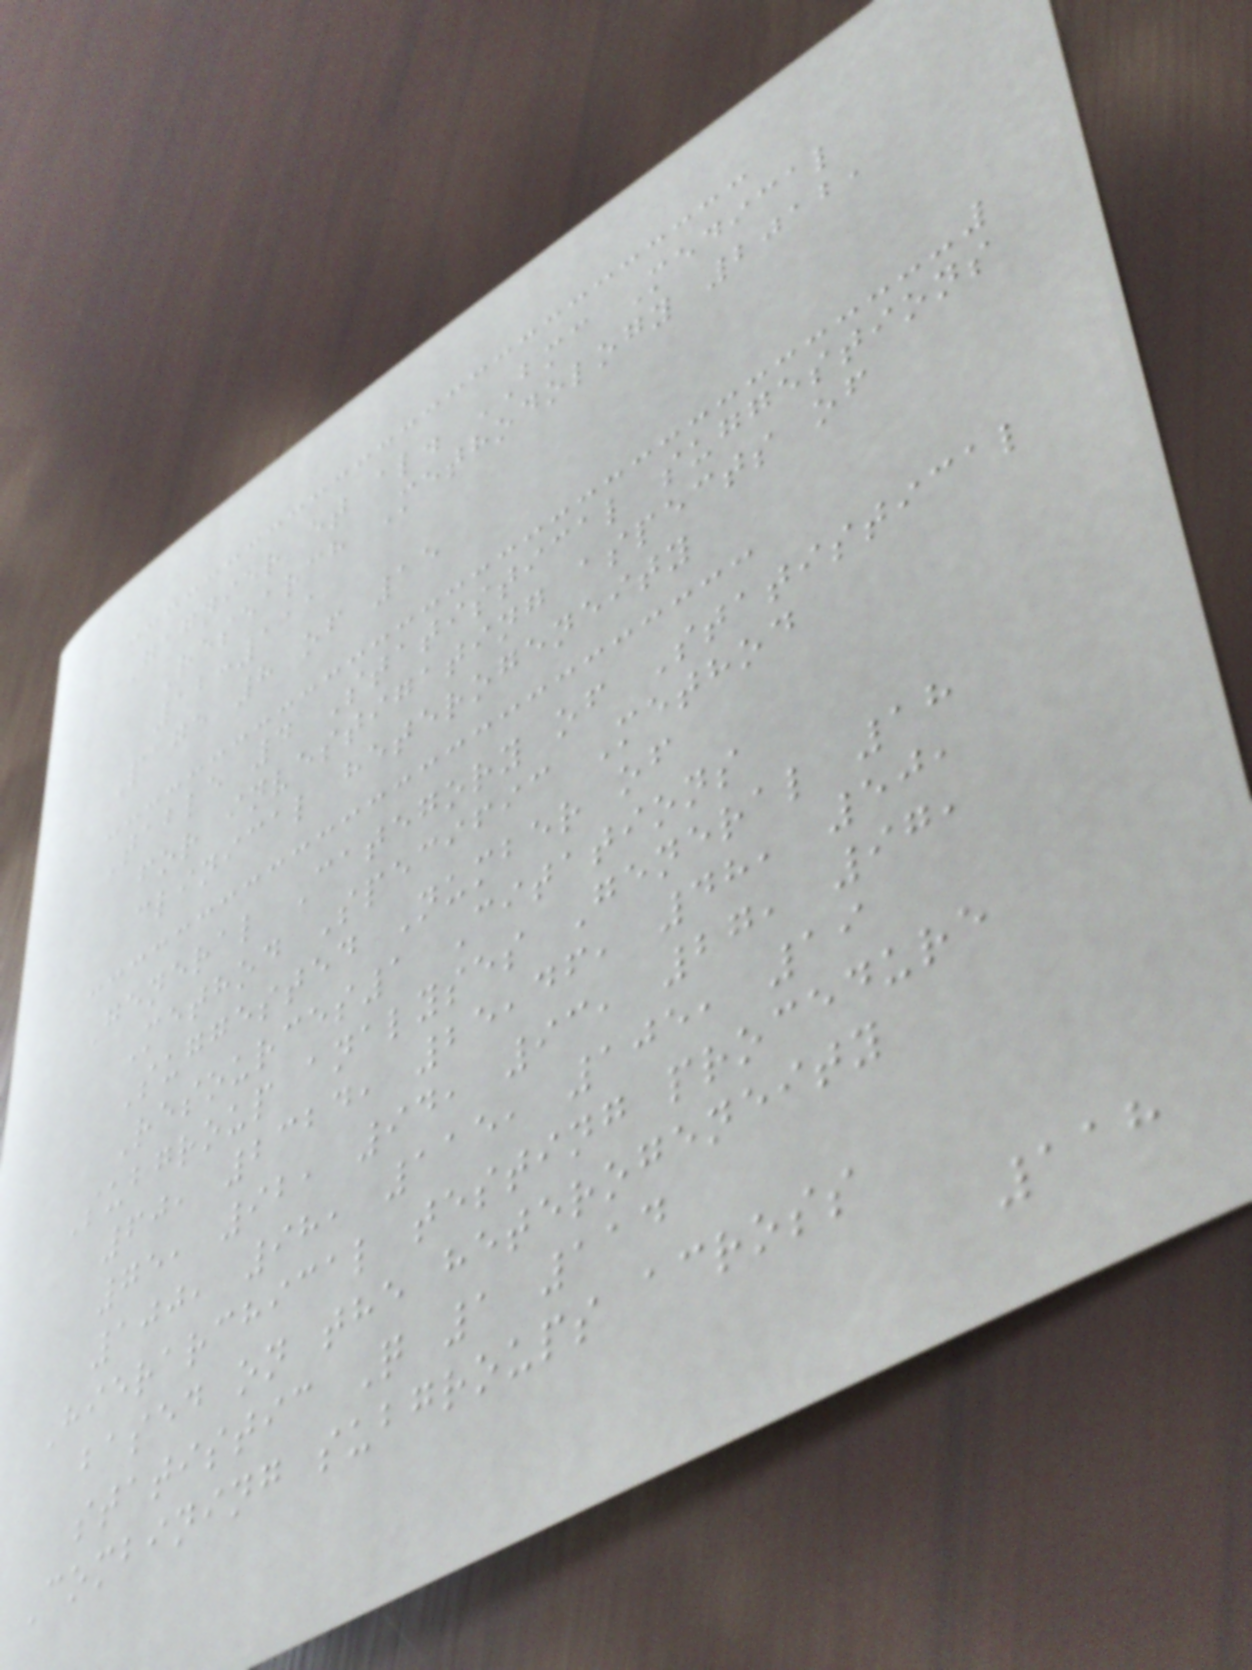Gagnier et al. BMC Medical
Research Methodology 2012,
12:111
Page 8 of 15
Table 4 Statistical suggestions
for investigating aspects of
clinical heterogeneity
General Category of Statistical
Method Specific Method
Suggested Number of
Resources1 Citations
Subgroup analyses General 18
60, 2324, 25,46, 48, 50,
75, 92, 94, 93, 27, 97,
100, 98, 115, 105, 19
Hierarchical testing procedure
based on the heterogeneity
statistic Q 1 114
Combining subgroups across
118
